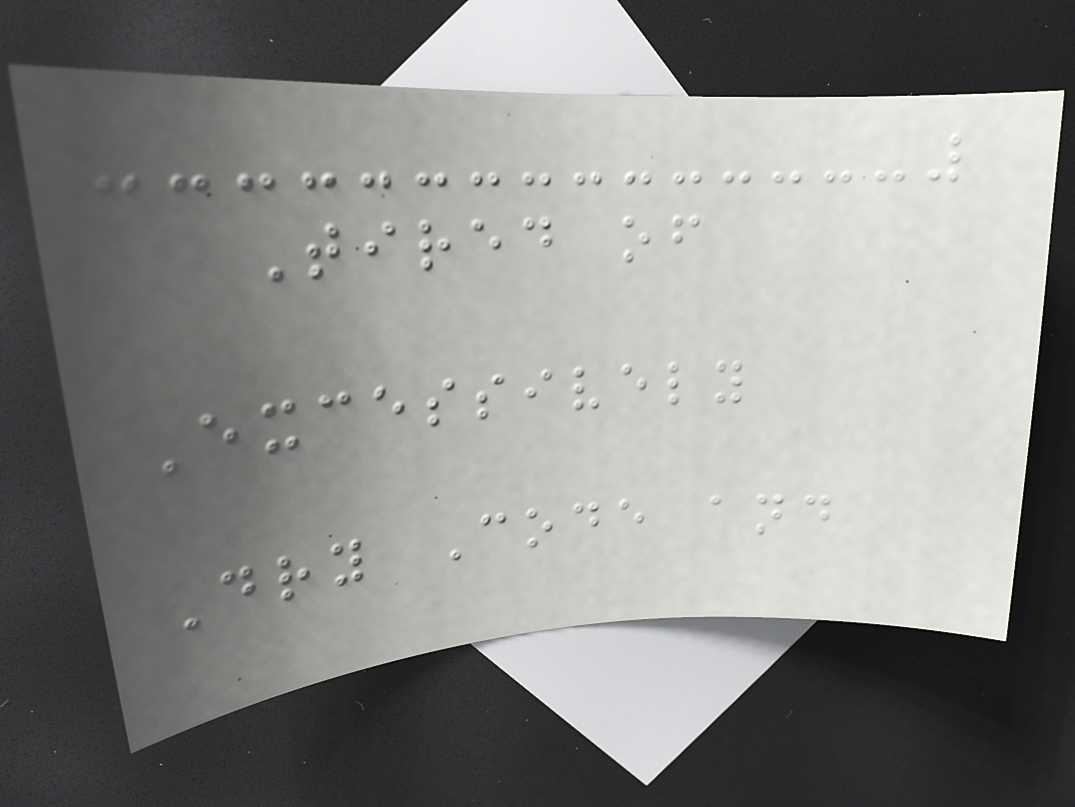Tired of
Excessively
Dry Code and
